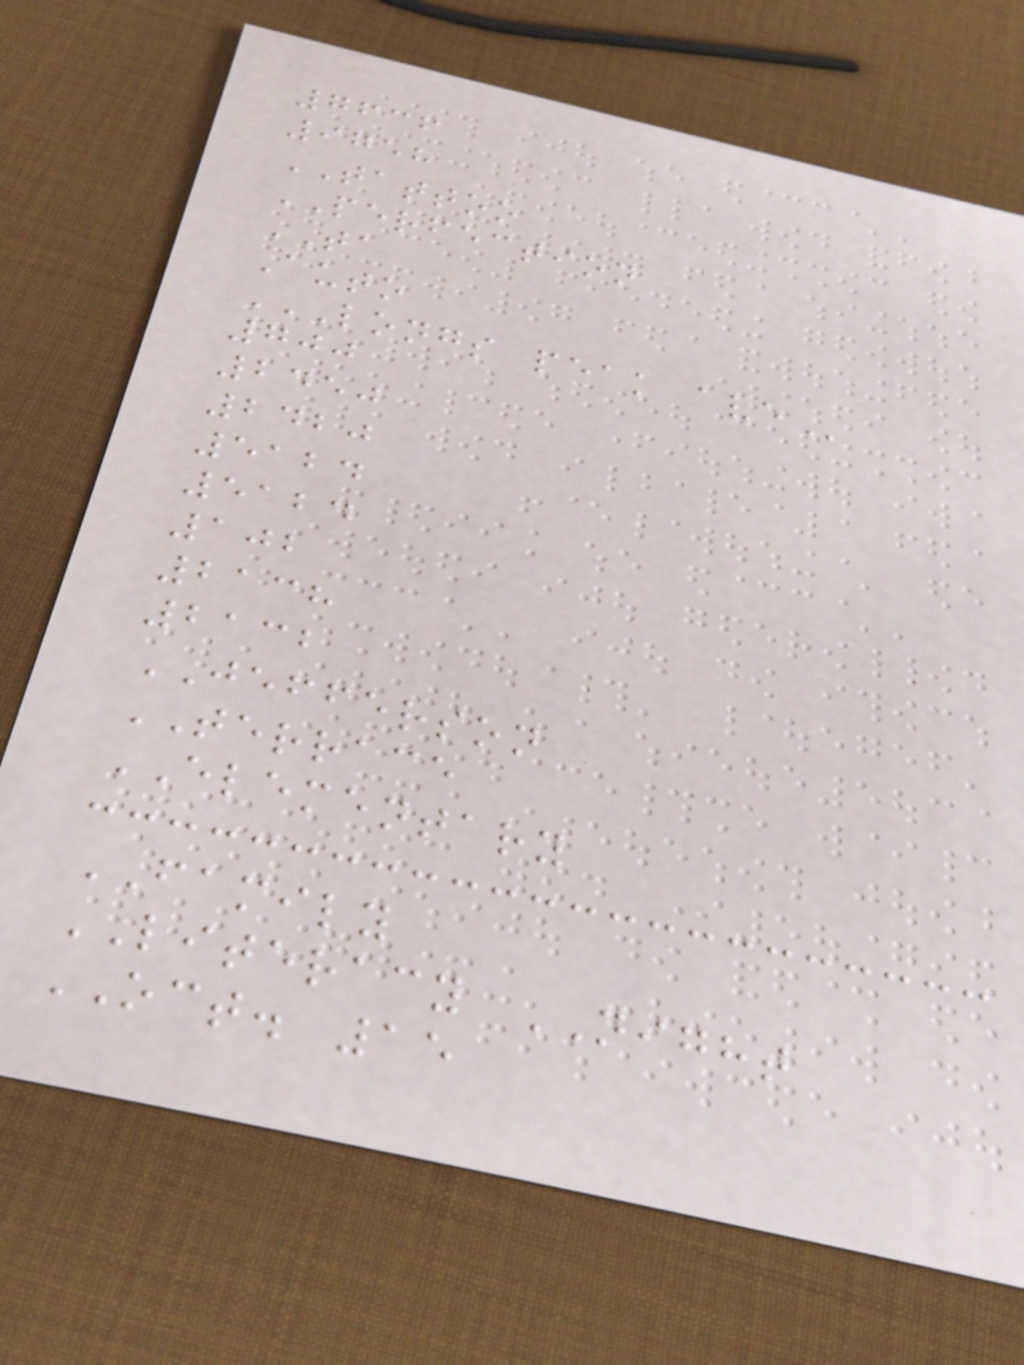7636
9758
TATTOO
PERFECTION
TA
Auto
LONGS PEAK AVE
700
2450
2420
5124
5124
102
2138
2132
JEFFERSON
TERRACE
ELEMENTARY
FAMILY
LITERACY NIGHT
OCT. 15
